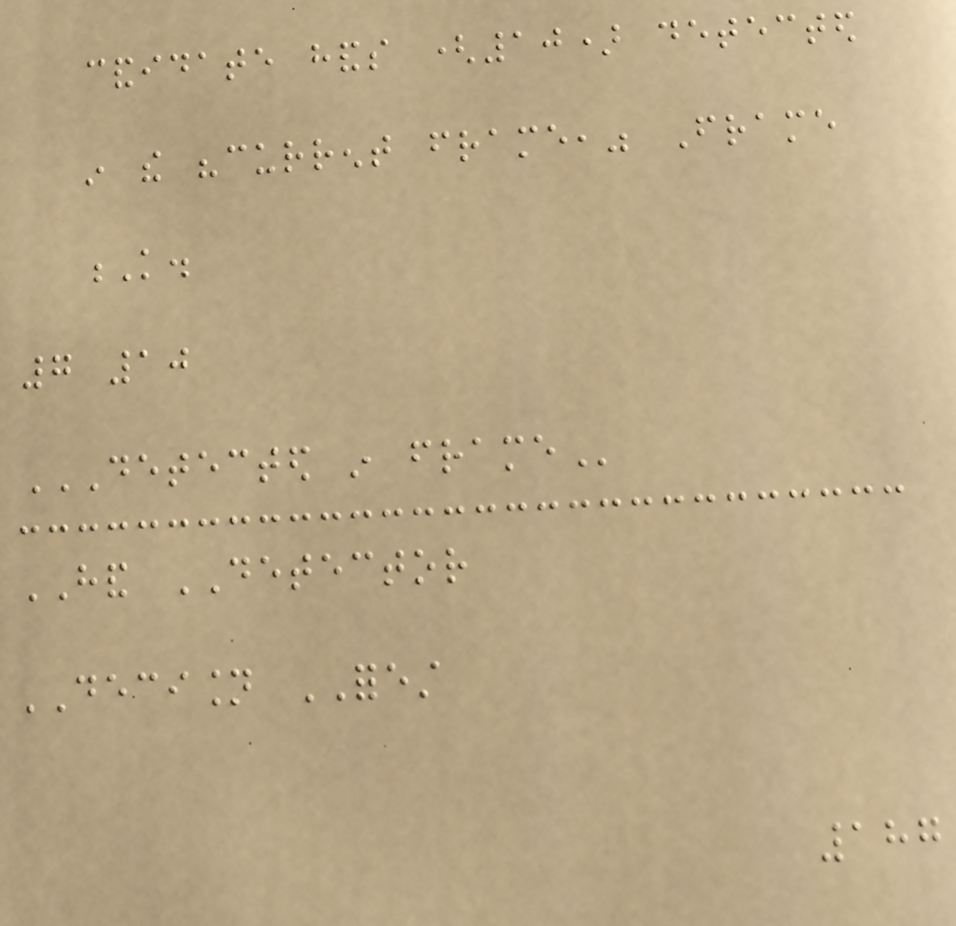candidate hands (10) detected
in the "current frame," Frame
K.
7 10
DETECTED IN FRAME
HAND DETECTOR
DECISION FOREST
187
